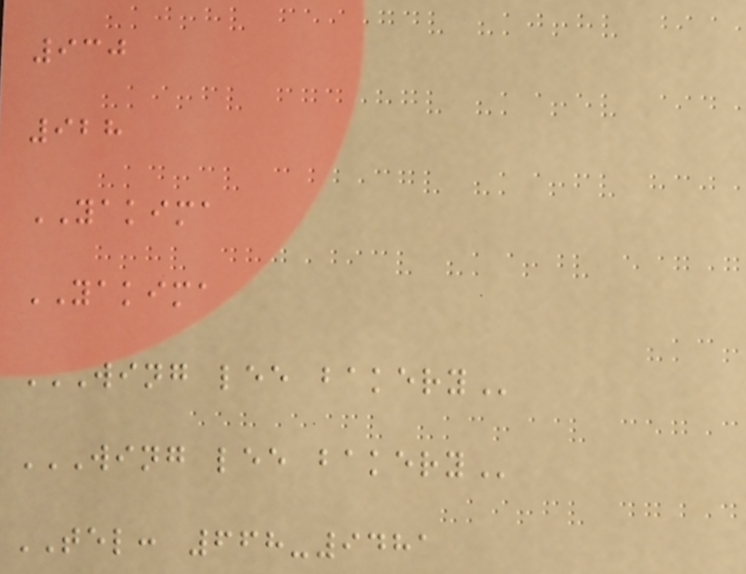930
928
YAKIMA
YAKIMA
WING LEE BAKERY
WING LEE BAKERY
TEL: 668-9481
